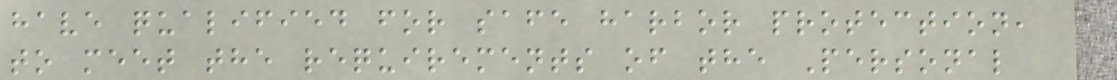have qualified for safe harbor protection,
to meet the requirements of the Personal
